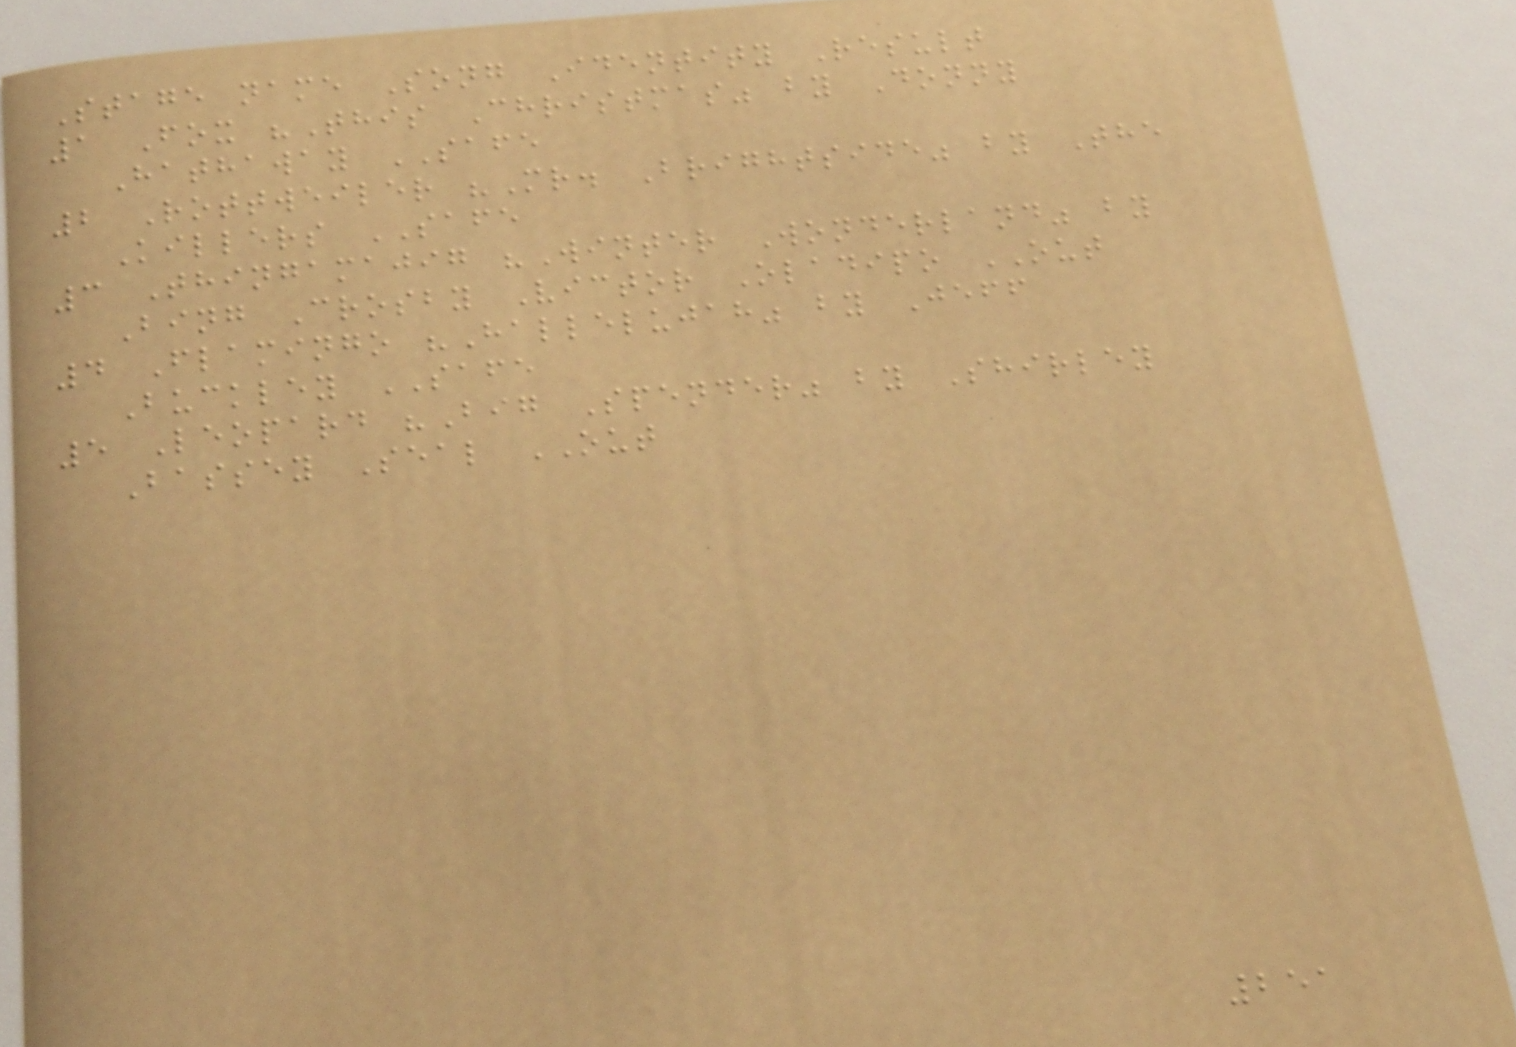Stage name Song Identity Result
1 Fox "This Christmas" by Donny
Hathaway SAFE
2 Rottweiler "Mr. Brightside" by The
Killers SAFE
3 Thingamajig "Winter Wonderland" by
Bing Crosby Victor Oladipo OUT
4 Flamingo "Hallelujah" by Jeff
Buckley SAFE
5 Leopard "Big Spender" by Shirley
Bassey Seal OUT
251
